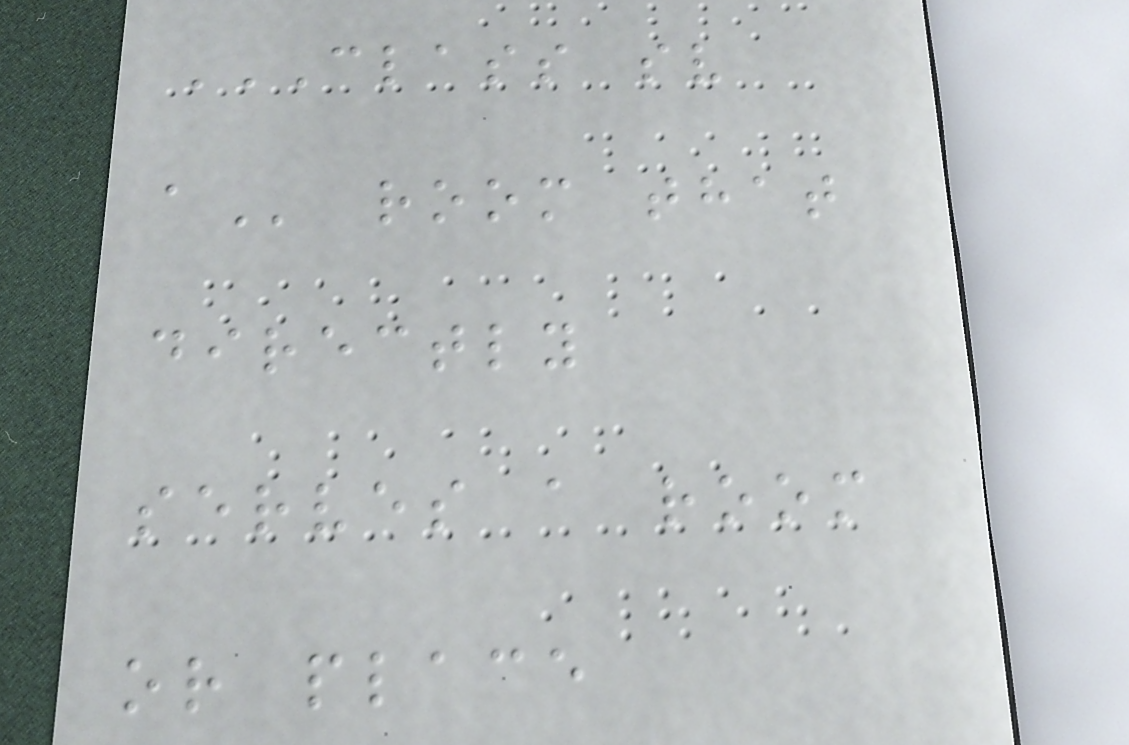CLASS SV
A room that
directly
serves a room
or place
